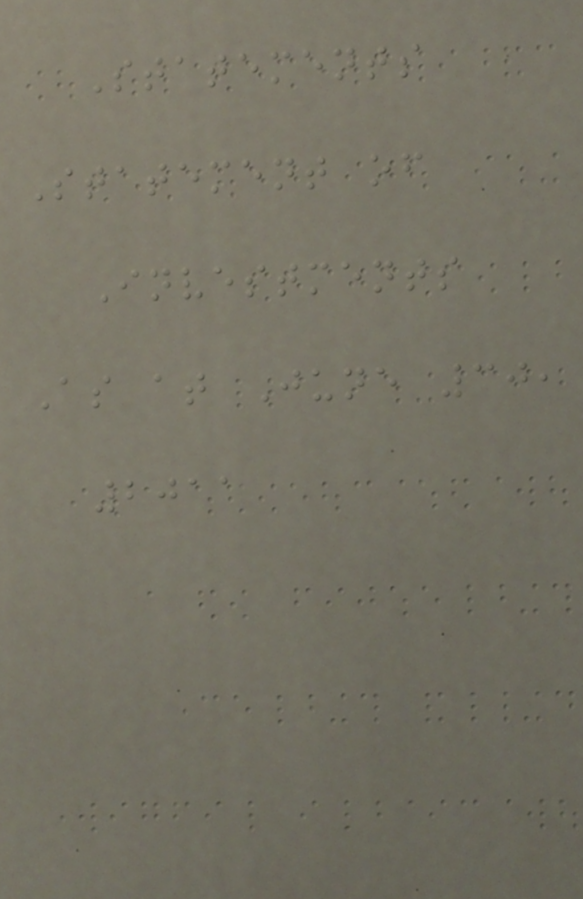Statements
Statement of
Investments
As at June 30,
2011
